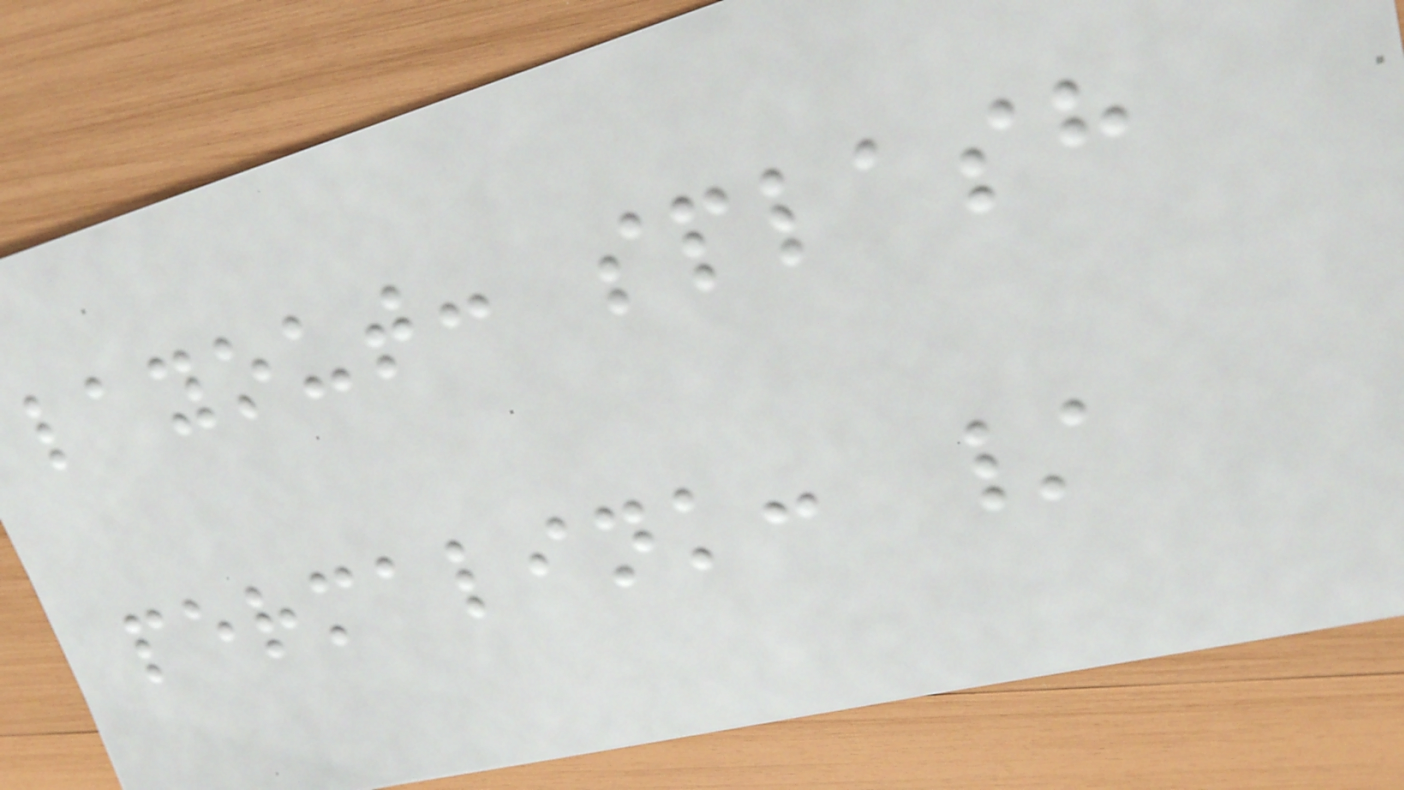layout: splash
permalink: /
